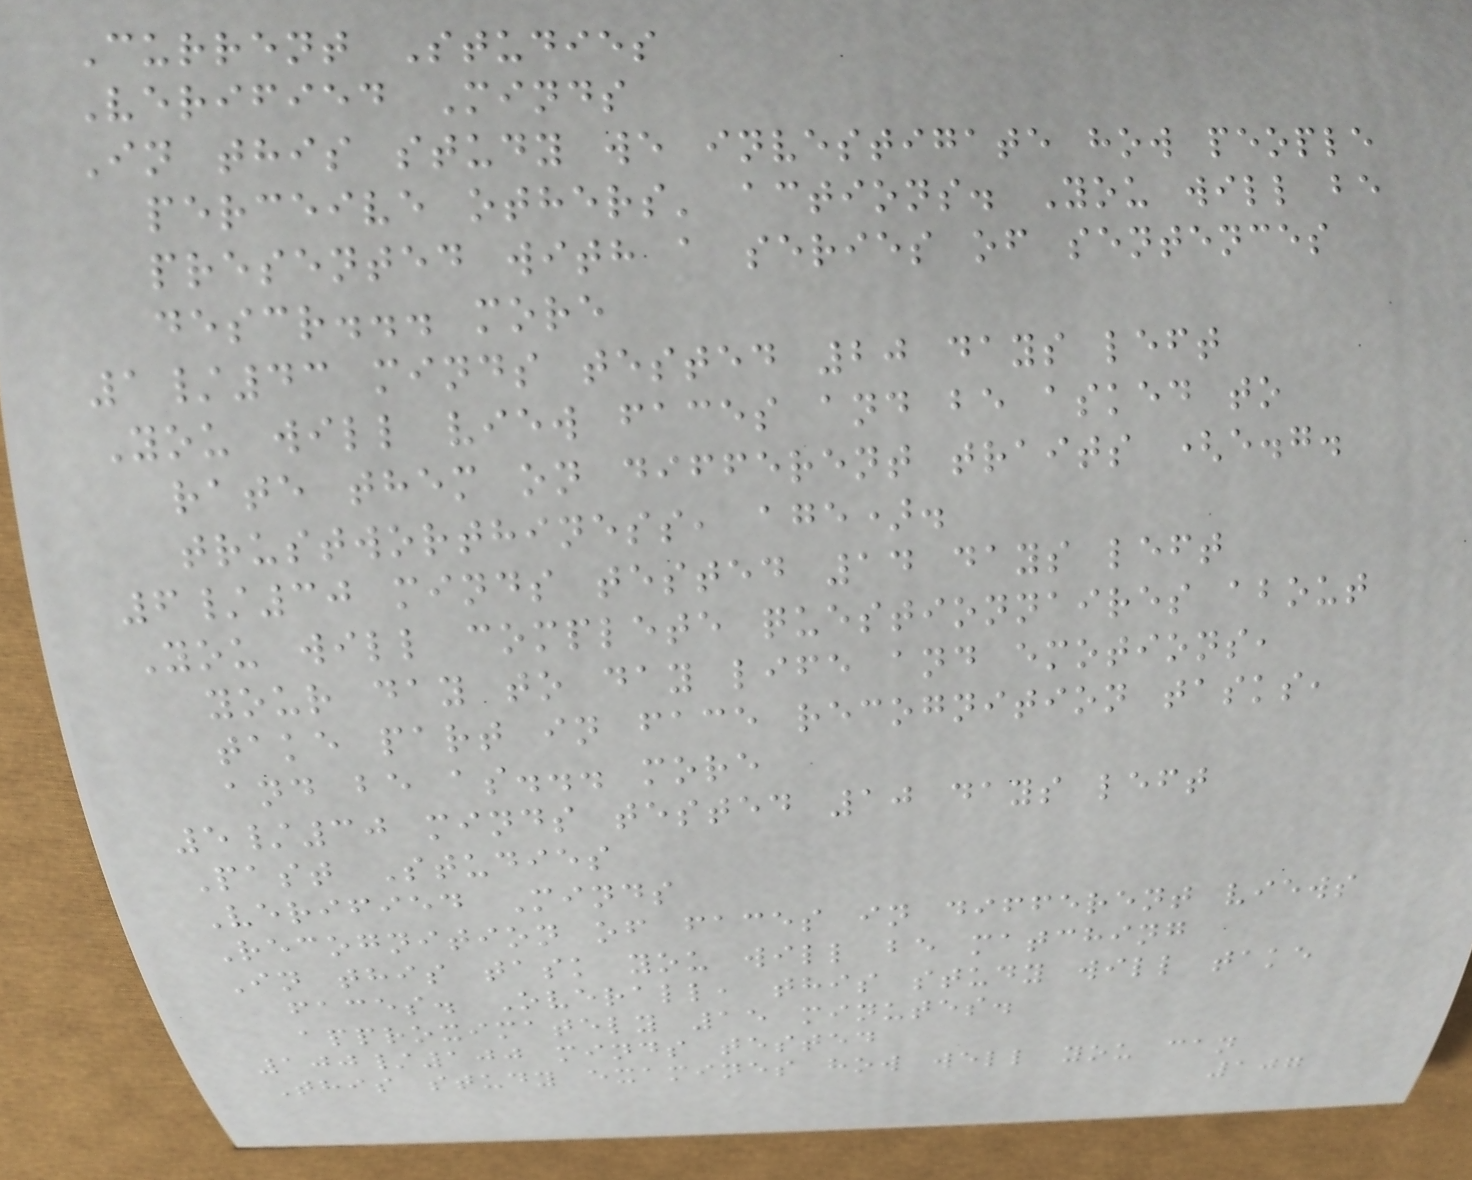Current Studies
Verified Minds
In this study we investigate how people
perceive others' actions. You will be
presented with a series of sentences
descr... more
1/43 minds tested 20 days left
You will view faces and be asked to
rate them on different traits (e.g.
trustworthiness, age).
6/30 minds tested 14 days left
You will complete questionnaires about
your day to day life and emotions,
take part in face recognition tasks,
and be as... more
5/30 minds tested 10 days left
Past Studies
Verified Minds
Recognition of faces in different views
In this task you will be matching
faces. Overall, this study will take
approximately 15 minutes.
100/100 minds tested
This study examines how well you can
107
